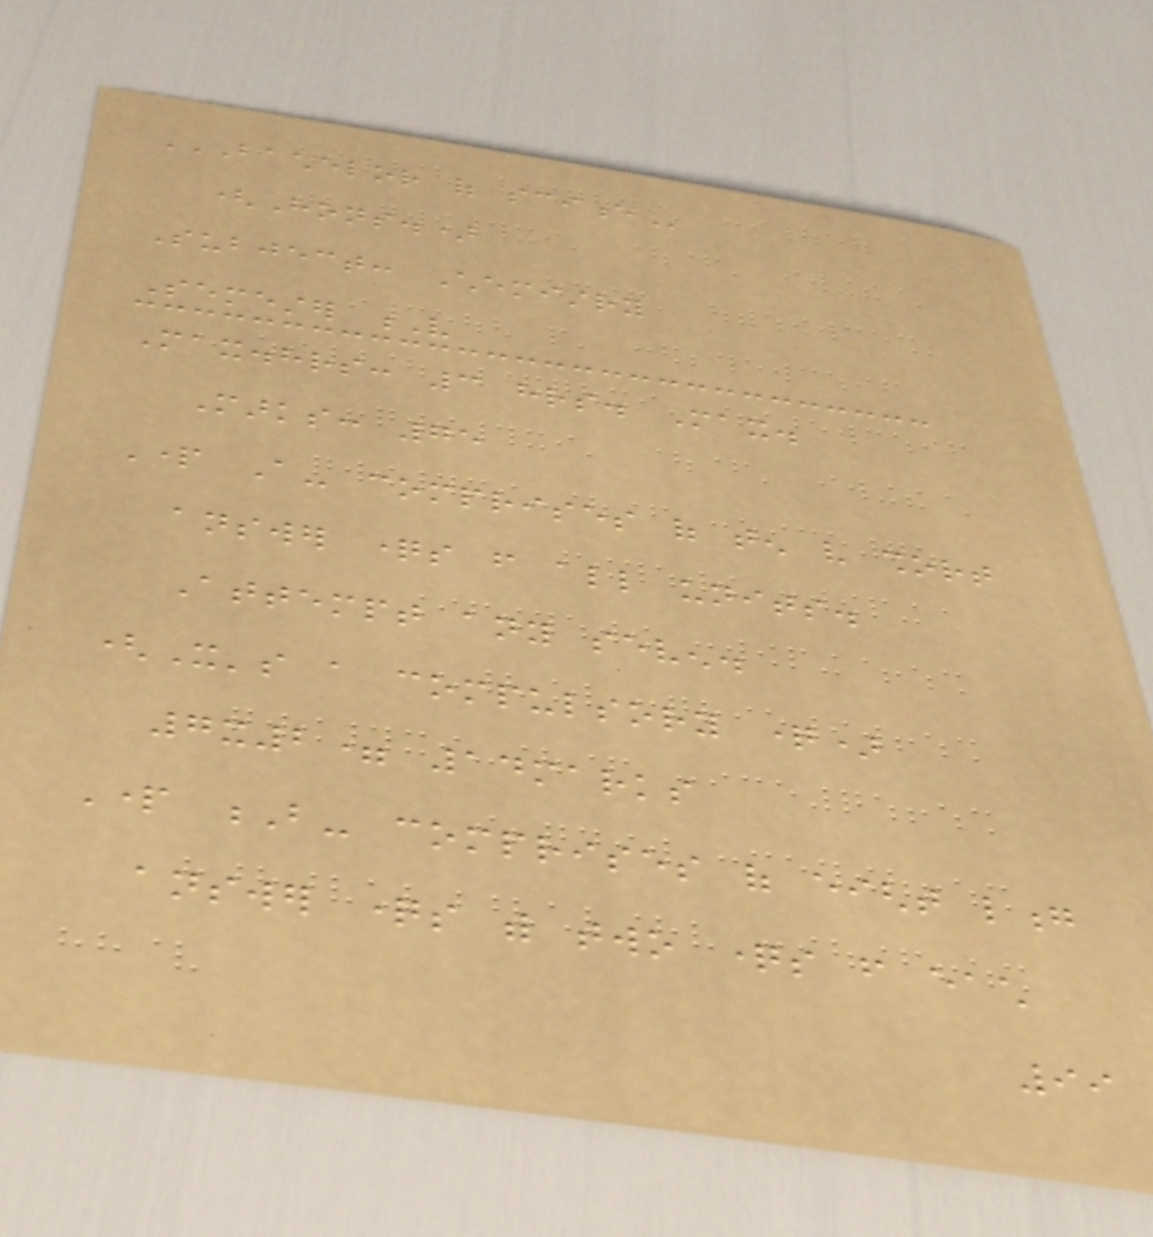BACHELOR OF SCIENCE
(Hons.)
Subject: Chemistry
Semester V
Max.hrs: 3 hrs. Max.
Marks: 75
Part A- comprises of ten very short
answer questions from all units.
Attempt any seven.
(It's a compulsory question)
7x2= 14marks
Part B- comprises of eight long
answer questions with two questions from each
99
